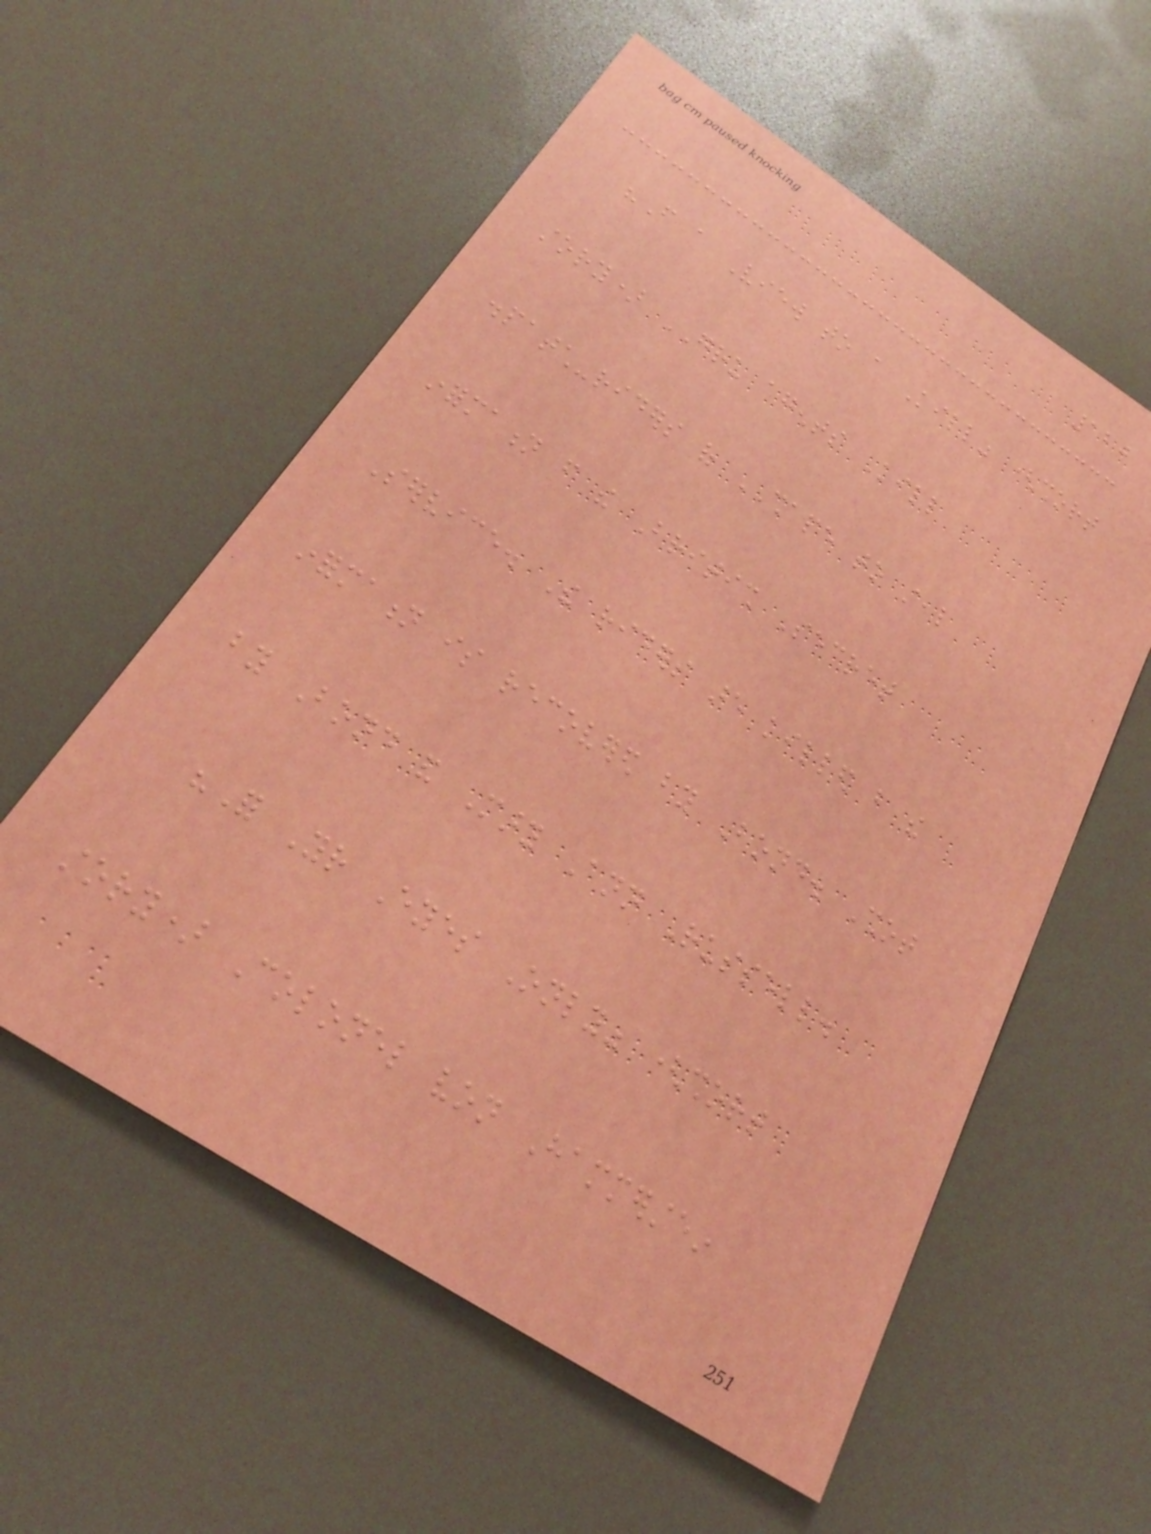120
"From a View to a Kill" (short
story) GRU agents Kill
dispatch-riders of SHAPE to steal
information from the British Secret
Service. The riders are killed but the
information is recovered by Bond. Shot
by Bond and Mary Ann Russell.
"For Your Eyes Only" (short
story) Colonel von Hammerstein
